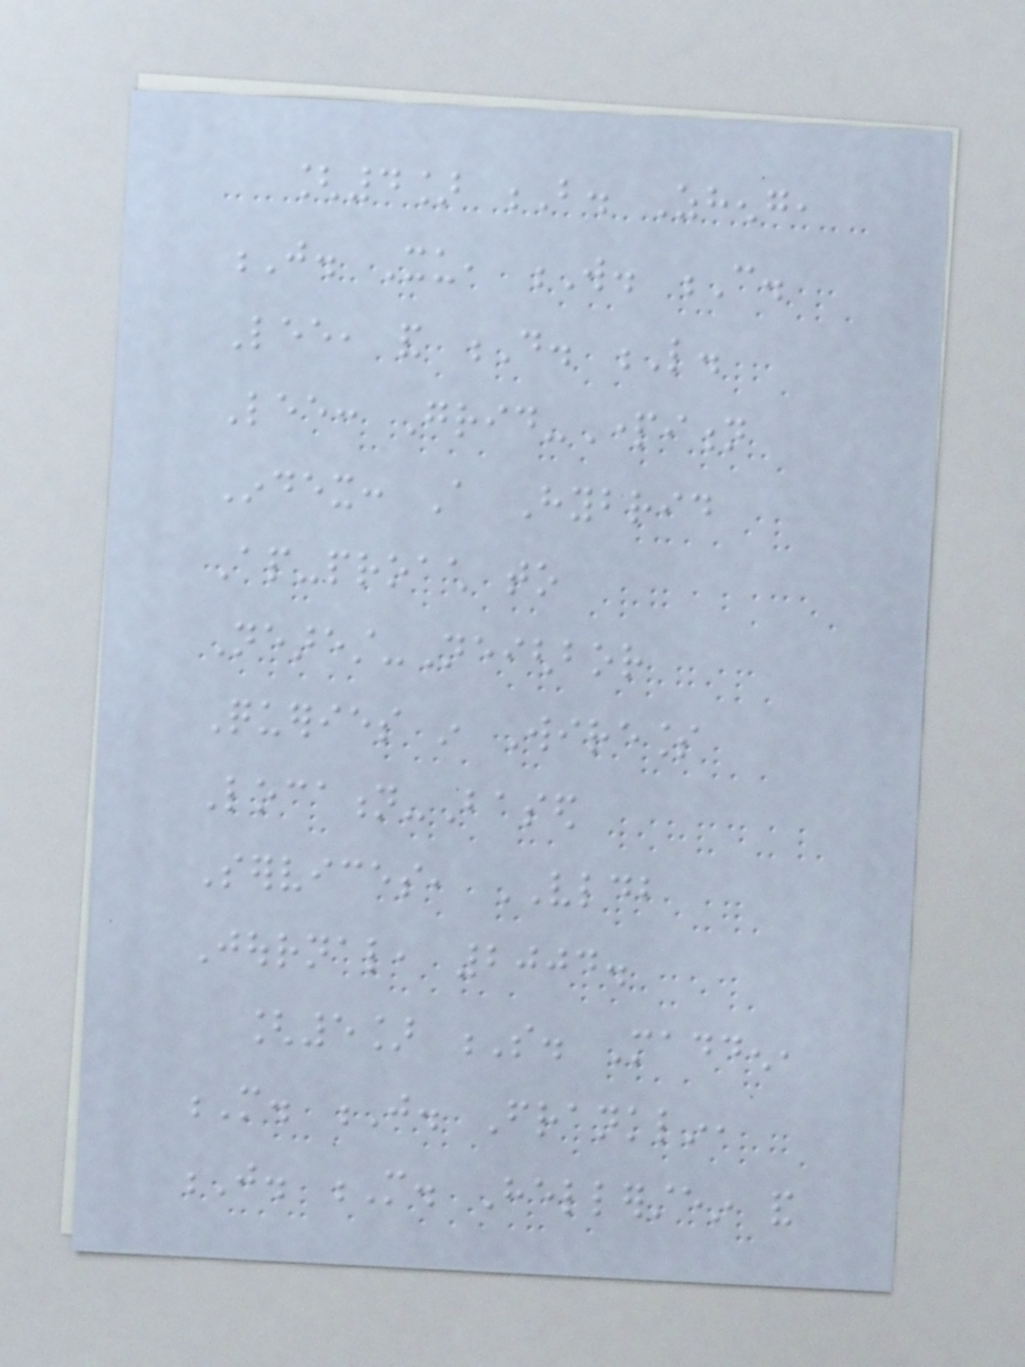[4] B. Zheng,
J. Xu, W. C.
Lee, and D. L.
Lee: Grid-Partition
Index: A Hybrid
Ap-proach to
Nearest-Neighbor
Queries in Wireless
Location-Based
Services, VLDB
Journal, 2004.
[5] S. Madden,
M. J. Franklin,
J. M. Hellerstein and
